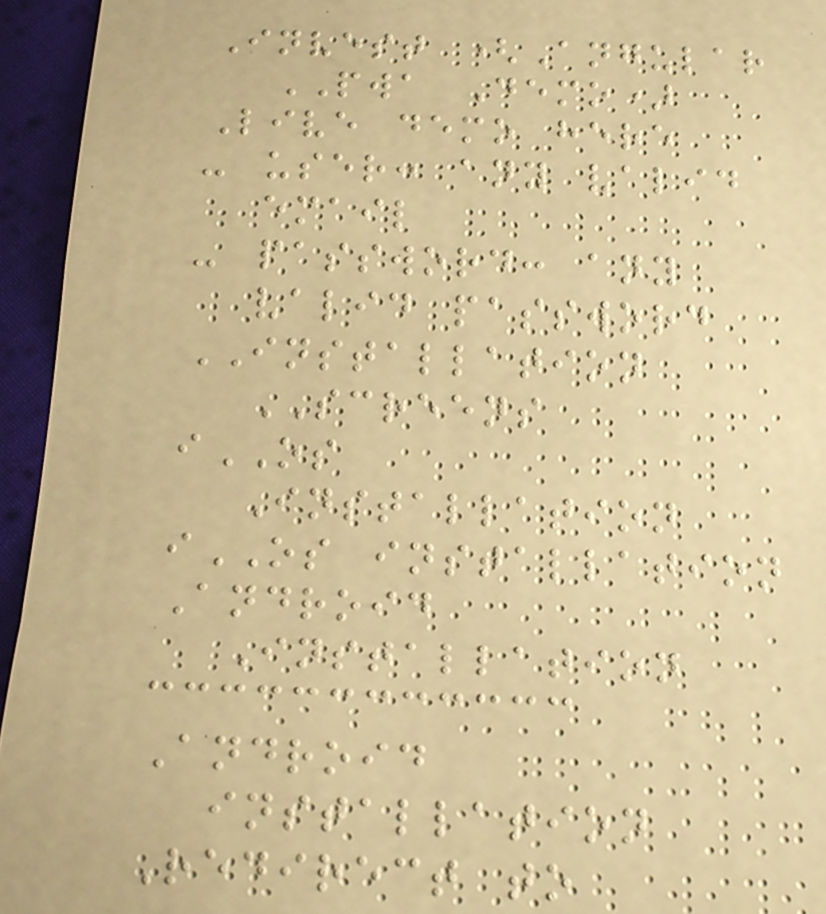Invest (Angular
PWA Demo)
Live demo here
- user: any valid
email
- password: any
valid password
INSTALLATION
SCREENS
iOS
Installation
iOS installation
Android
Installation
Android
installation
Redirect to
